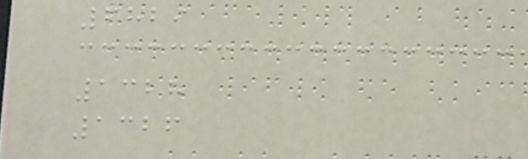6829
1328
1326
